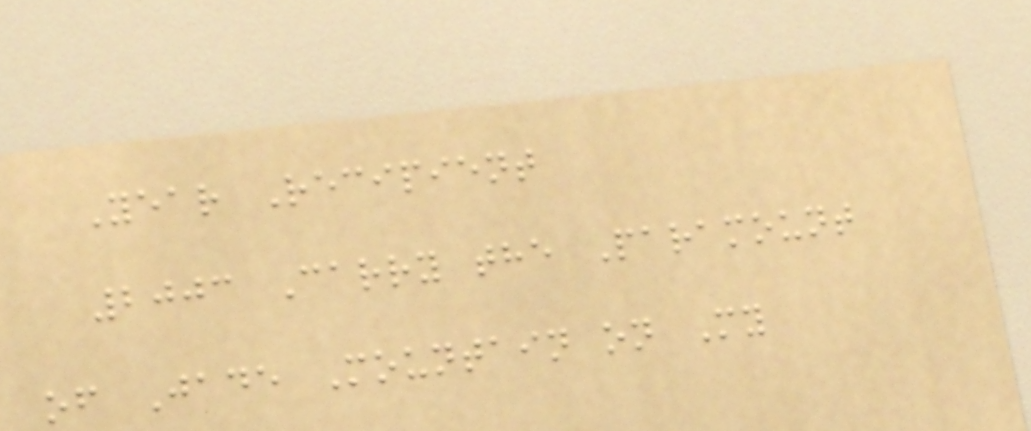Year Recipient
2003 Carry the Paramount
of Jade Mountain on My
